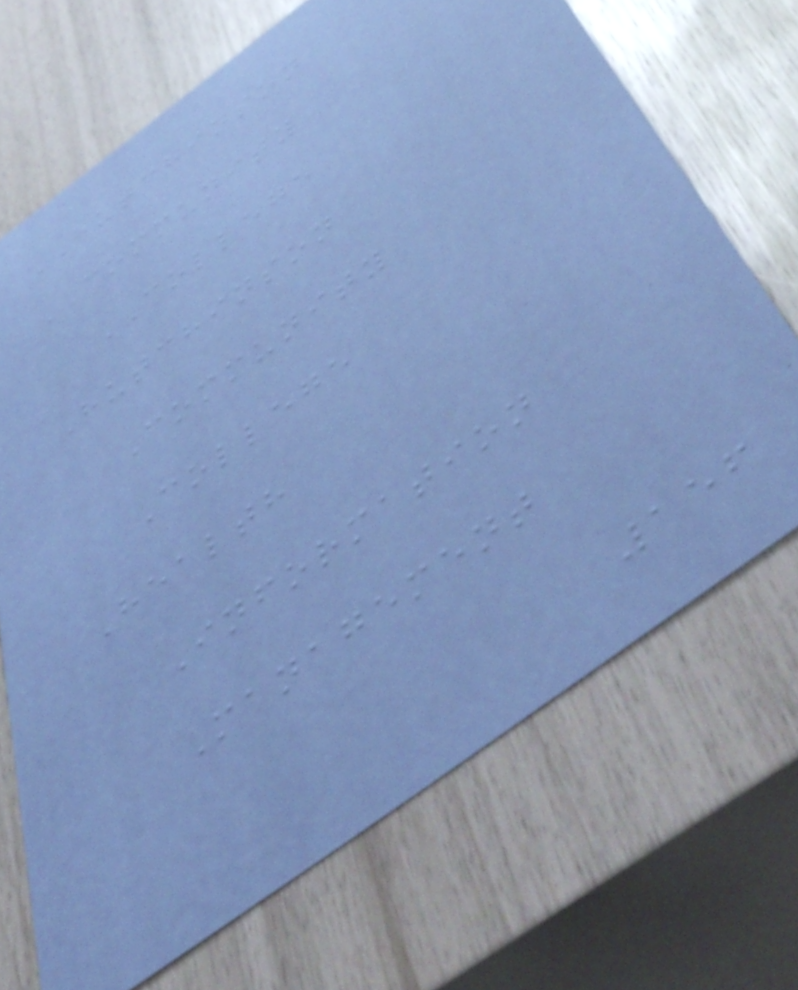HUTCHINSON
COMMUNITY
COLLEGE
Hutchinson
Community
College
Health
Information
Management
156
